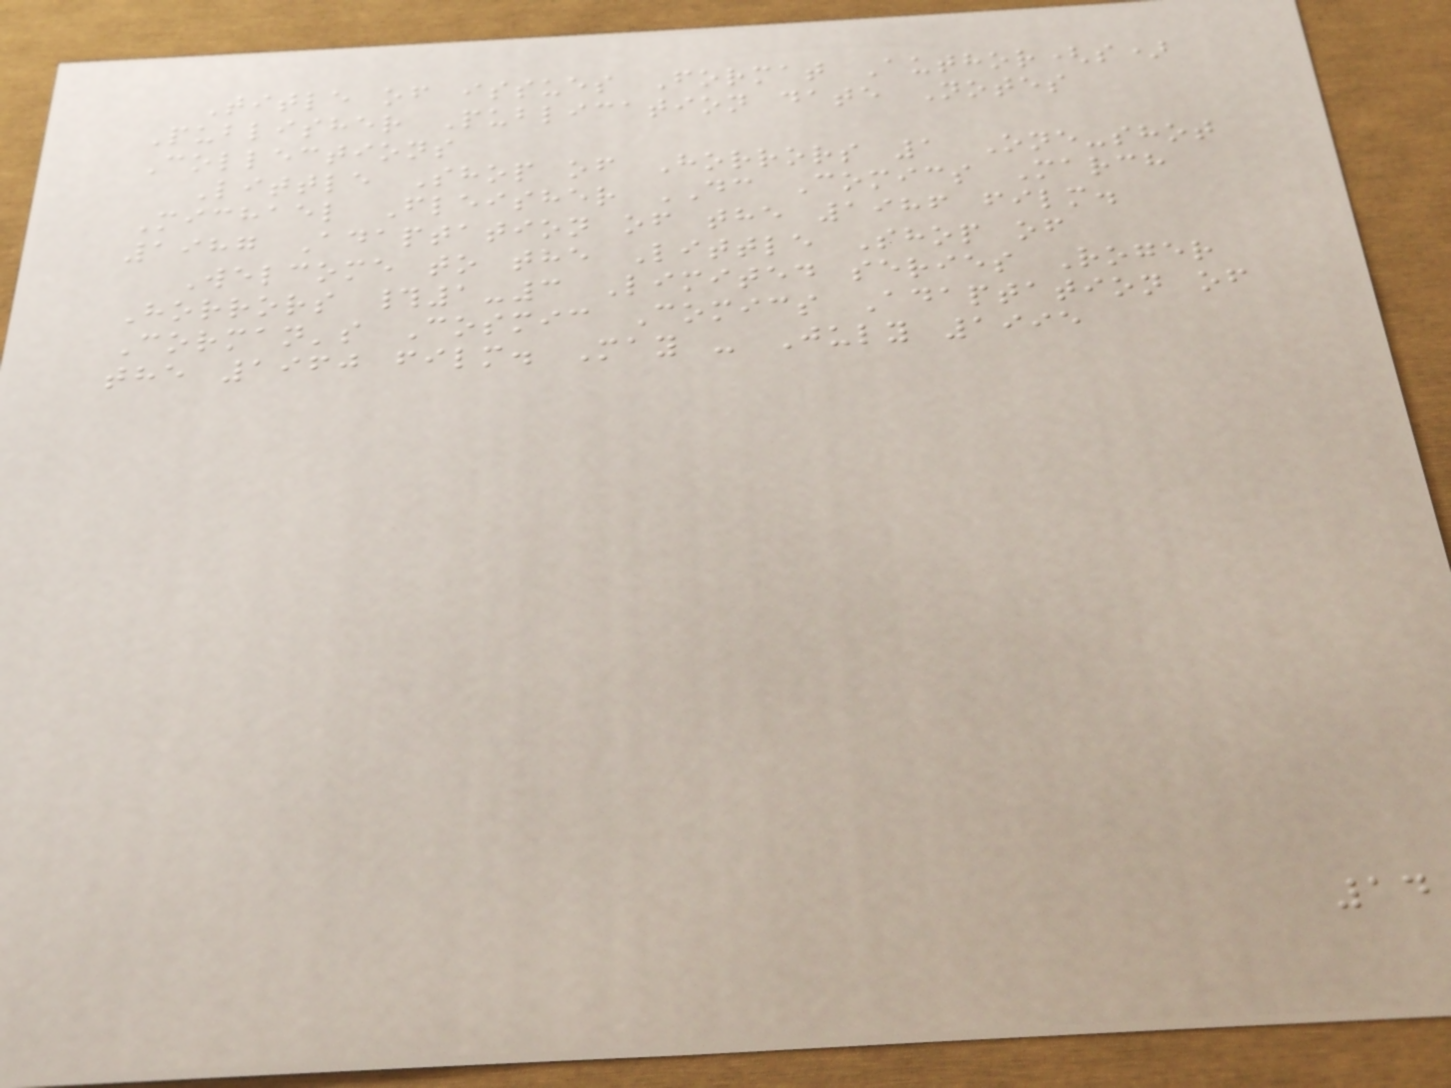Title of issues Format Author(s)
Publisher Publication date Notes
Collections
Little Shop of Horrors 1 One-shot
Michael Fleisher DC Comics March
1987 Adaptation of the 1986 film.
Welcome to the Little Shop of
Horrors #1-3 Limited series Roger
Corman's Cosmic Comics Adaptation of
the 1960 film. May - July 1995
14
